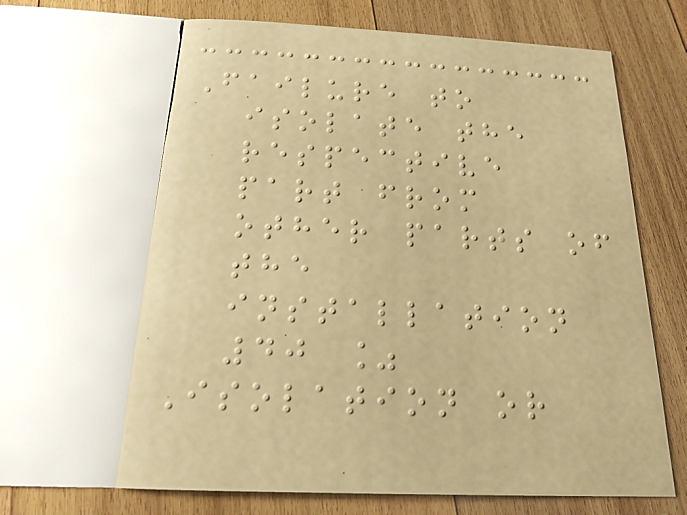Failure to
isolate the
respective
part from
other parts of
the
installation
40 %
Isolation or
